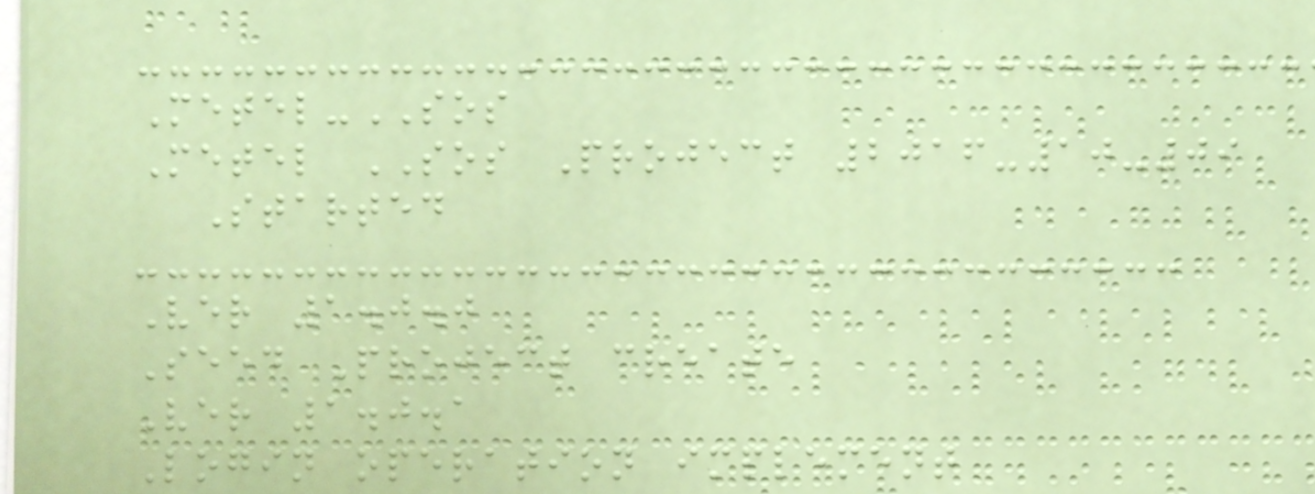Metel-SOS
Metel SOS Project 2016-10-09
Started
Ver 1.0.0
Seed Project create
Ver 1.0.1
Login operation implement
